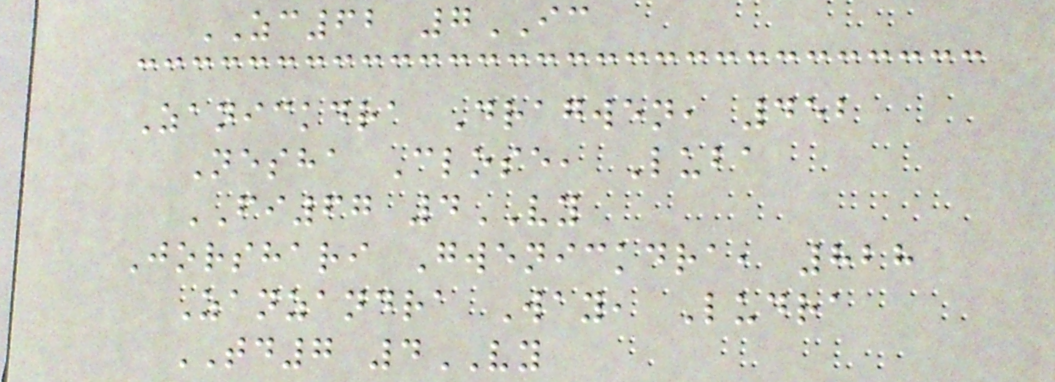ZC62 7IC
Zanickdra Dragwen, 452
Nesha Close, Luba
FI67 4VY
Jorshari Gwenickdra, 828
Zanzandra Way, Ludra
TD7 4VY
